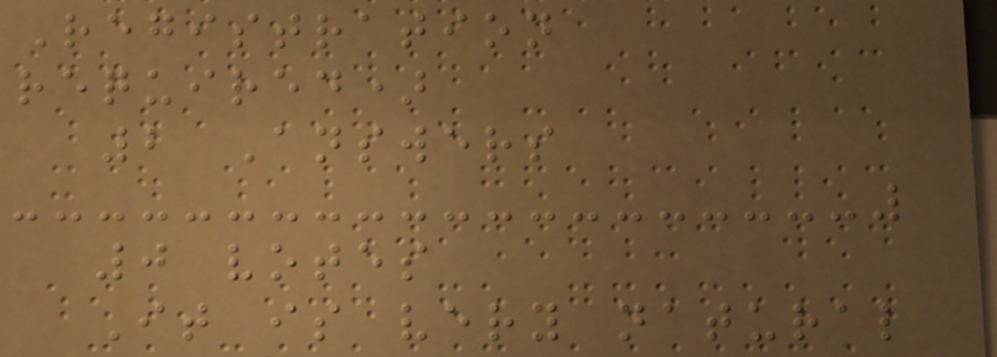Registration
required)
2 Answers
0 votes
It is very natural
